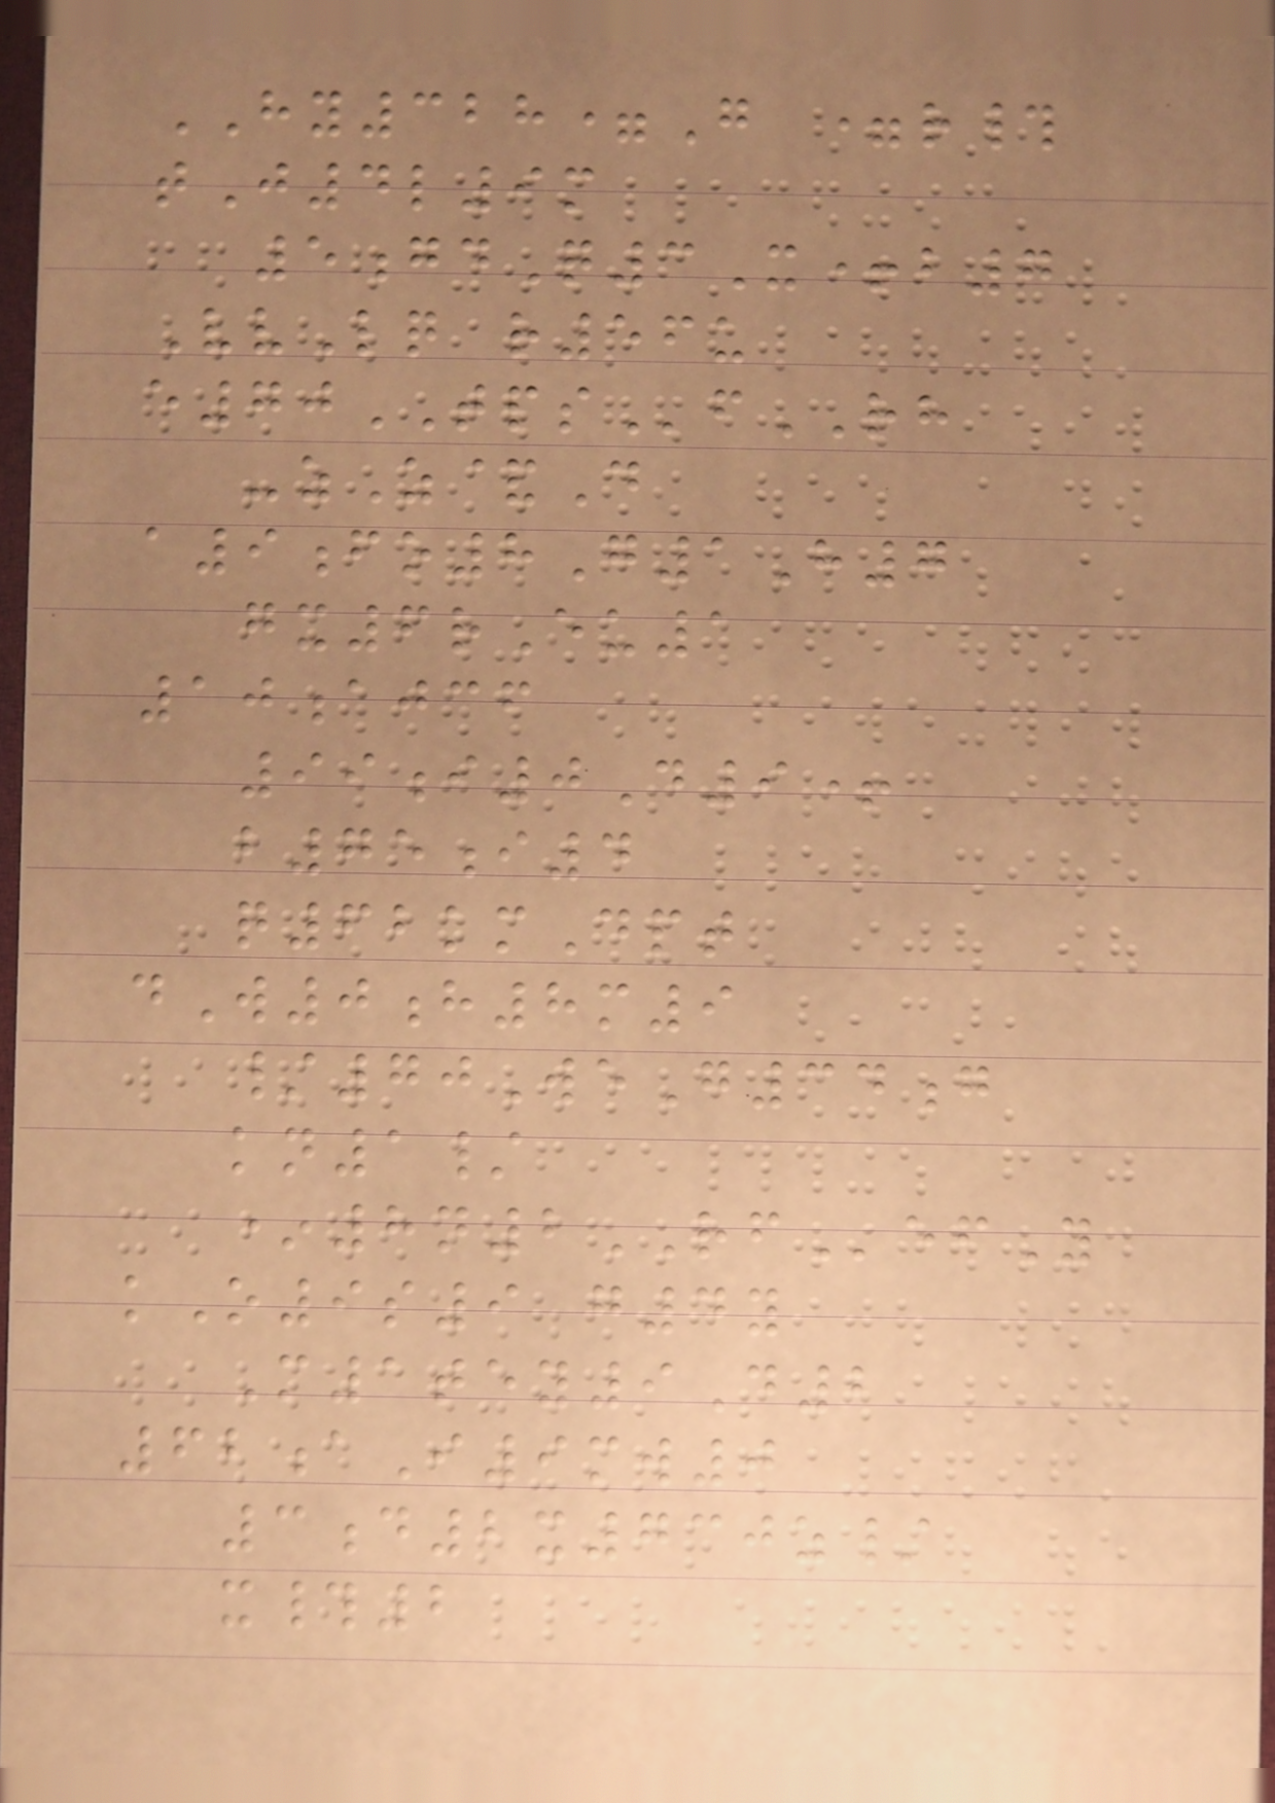HY328=G =r#
tJ4l9m
5gdQ3X+b7
VvLq r56u
e70TPSfRH
-zZ&D
a9fo8G1H7
gx6rEu1
10ajcf
99i0D9+
b75i4
q62kmDpt
dW0h8m9
/70WeG34g
kn1/
*8n2RFefY
kO9s9 g4y
M1tey9D2
62aI9mw0
3d2x730z/
x#2
